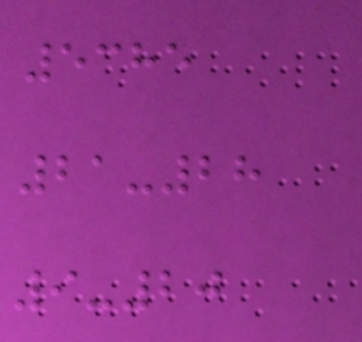5385
21-28
9-20
